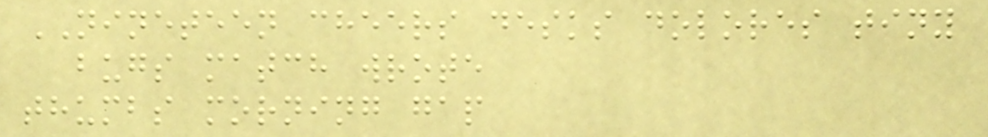NINETEEN cheers desks dolores tiny
bugs match wrote
thumbs morning gap
